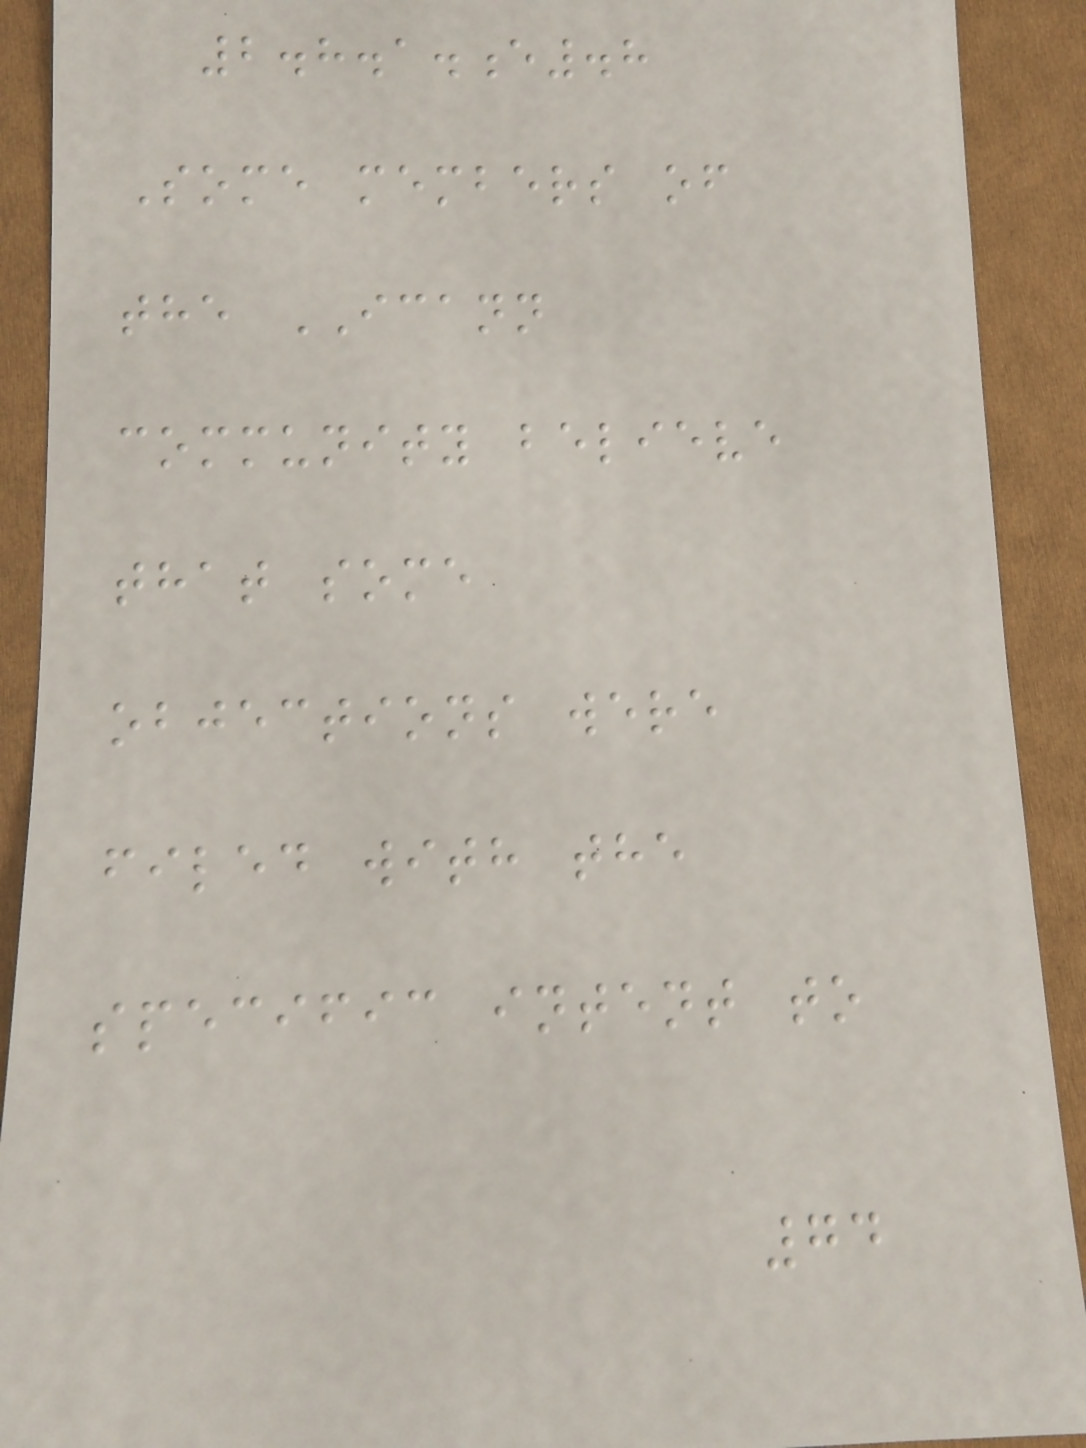2.8.1.e.8
Some members of
the ICANN
community believe
that some
objections were
filed with the
specific intent to
74
